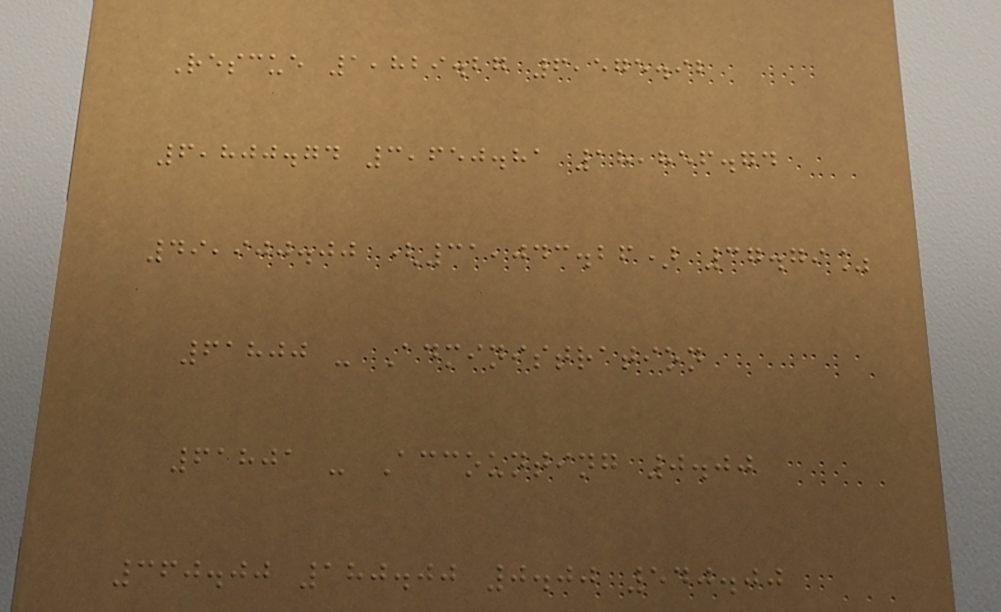Rescue 1,829.27 6,575.92
6,800.74 3,650.81 18,856.74
49,900.00 (31,043.26) 37.79%
61800 - Administration
61801 - Accounting 0.00
360.00 180.00 0.00 540.00
